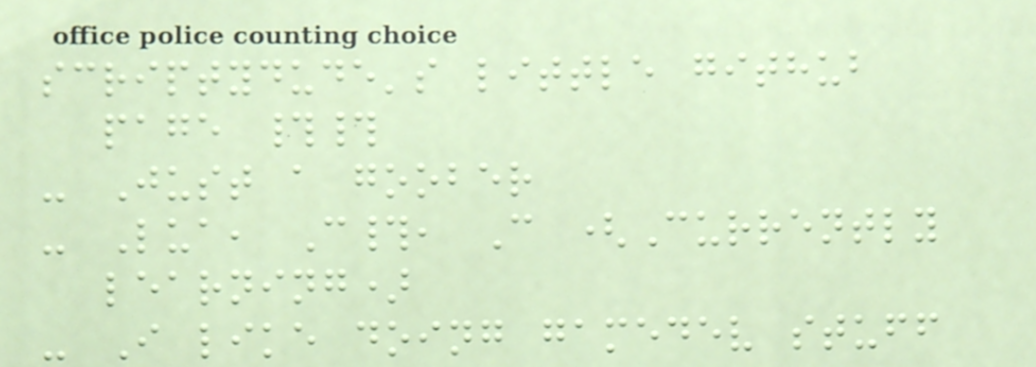scriptydude's little github
page ##
- Just a goober
- Lua, C#, C (Currently
learning)
- I like doing gamedev stuff
